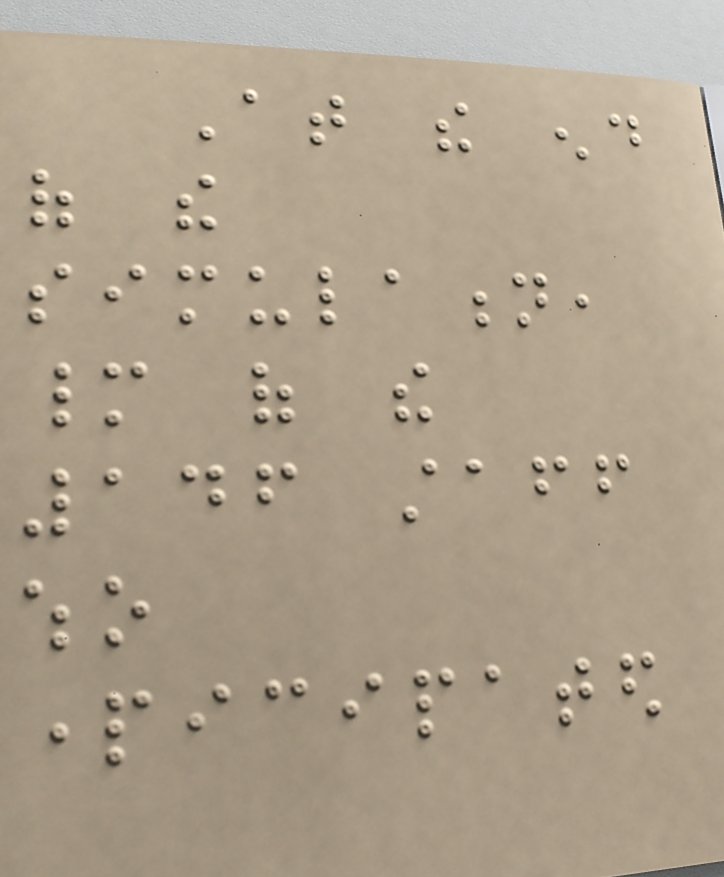At the end
of the
simulation,
many of the
146 staff
who
participated
